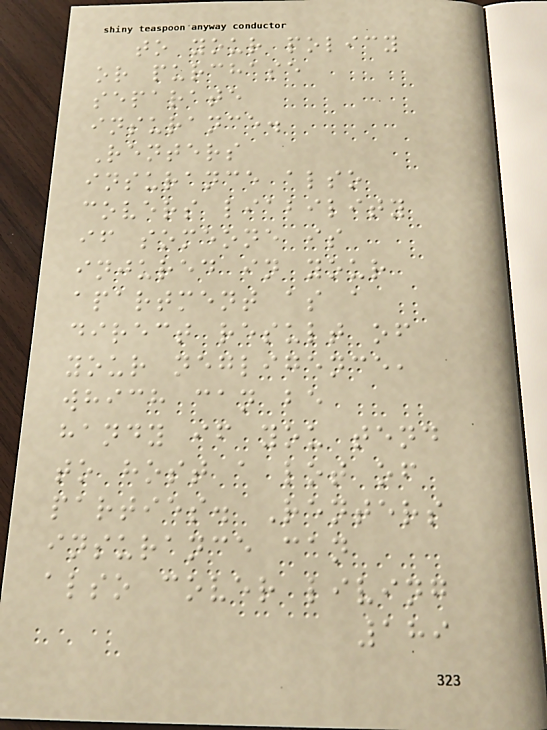to your policy
or purchase
separate
insurance.
Renters
insurance also
covers liability
if someone is
injured in your
apartment as a
direct result of
your negligence,
which can be
handy if you tend
to host a lot of
parties. Renters
insurance can
also cover living
189
